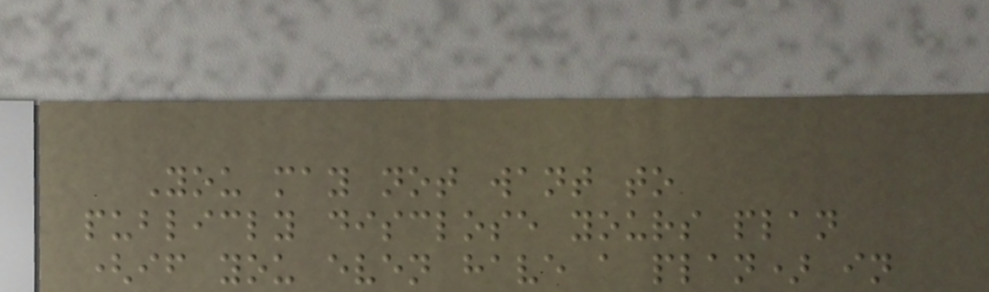You may not want to
publicly disclose yours plan
(if you even have a plan) in
